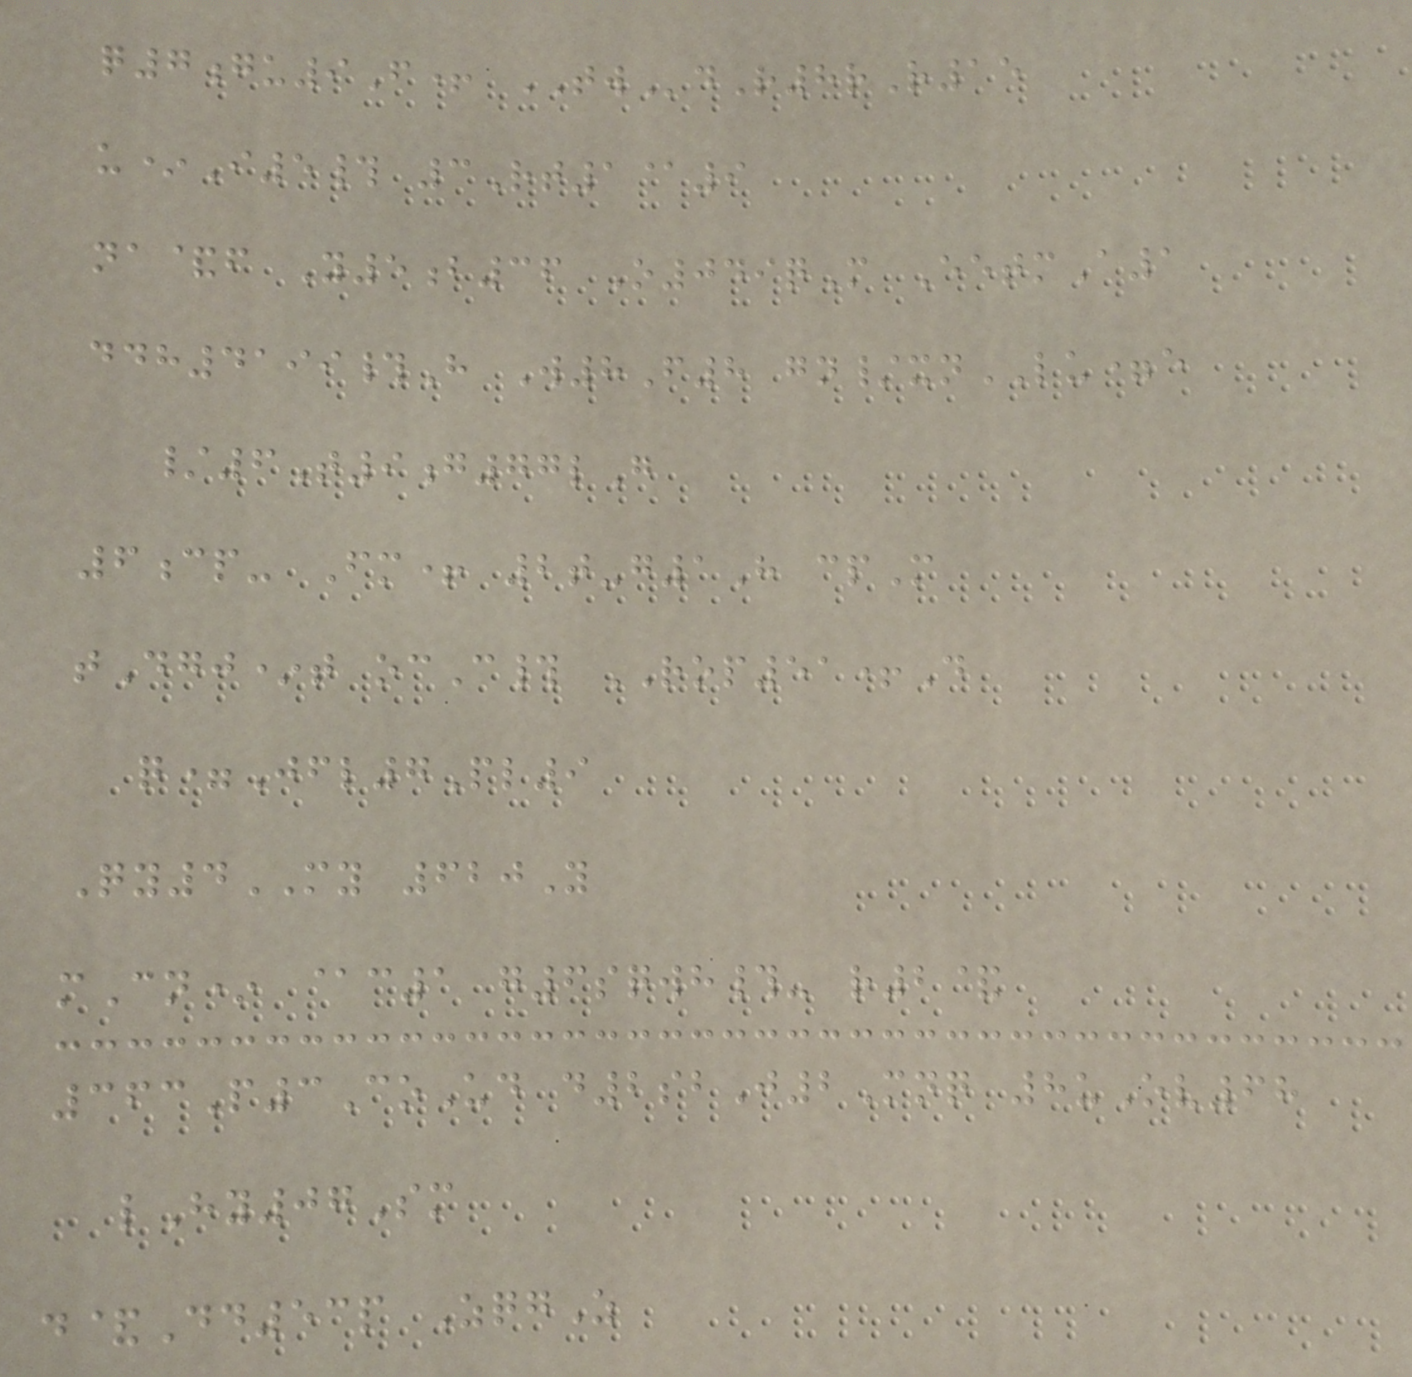q7gu9F+ TWdR8rR15
u*I5# 3Rt1@9
na&f Y5b36 O049qM EetmA1
ddh4199#H W8F8 gn/xnLU=e
/6T9g77lG
6cp- Fm+ 2t-g1H cpM
tDgj*t ocC# ROP51+D
q=Jfl7Pl9
Qy4MY 620Y
mCn* @c1 g6sqwh#- r2&
363P3CoUd d2sbJ2Mnq 8uOv68
lHy07Sm
d&Dd53p ZqgZ
